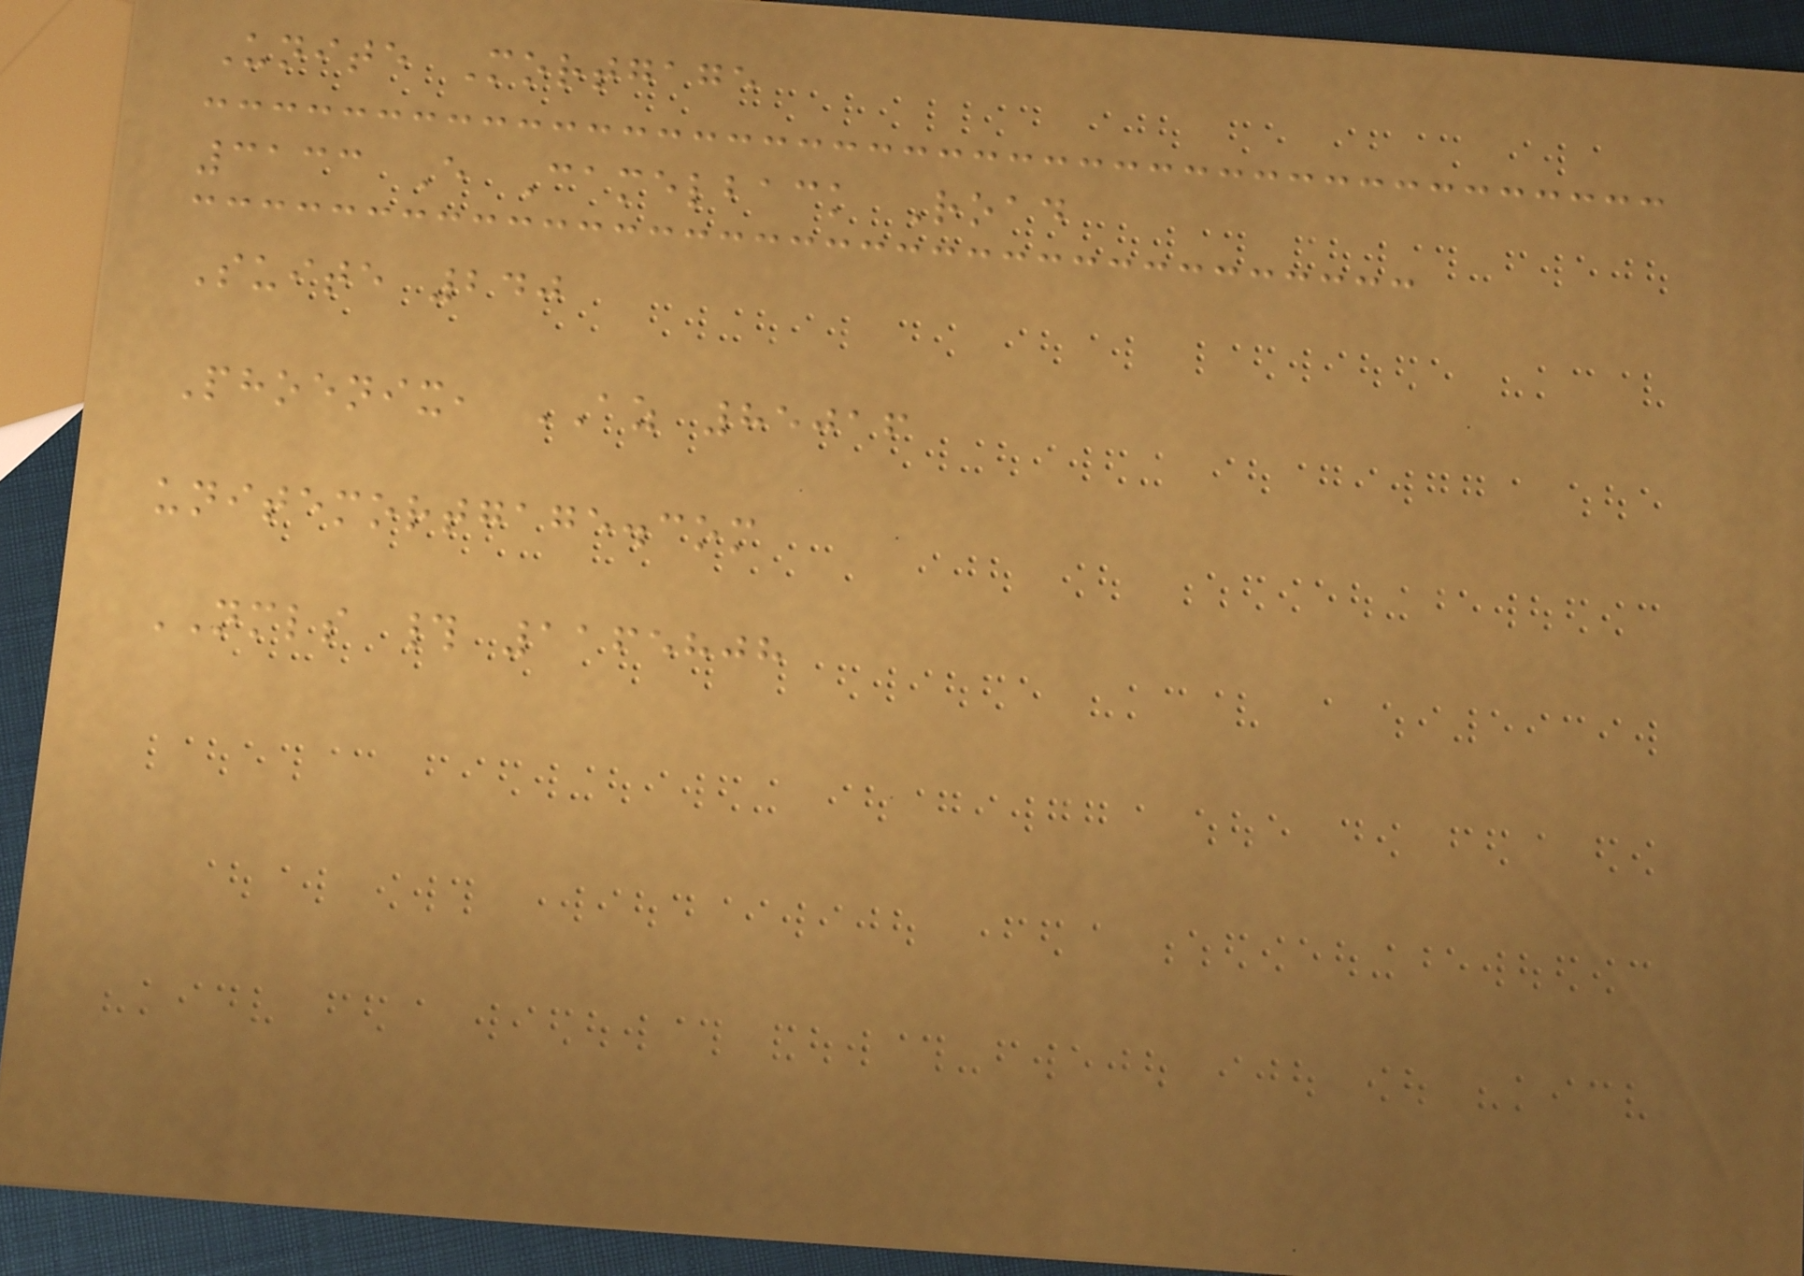Unite Mortgage
3133 E Camelback Road
Suite 240
Phoenix, AZ 85016
unitemortgage.com
NMLS # 1165808
